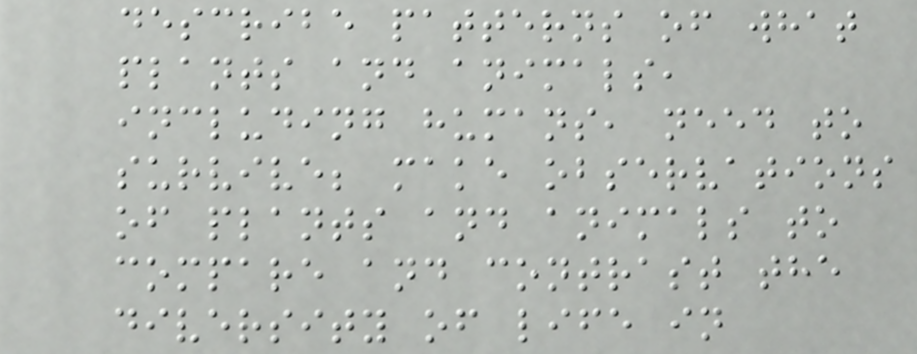describe patterns of what
plants and animals,
including humans, need to
survive; make observations
of plants and animals to
compare and contrast the
diversity of life in
